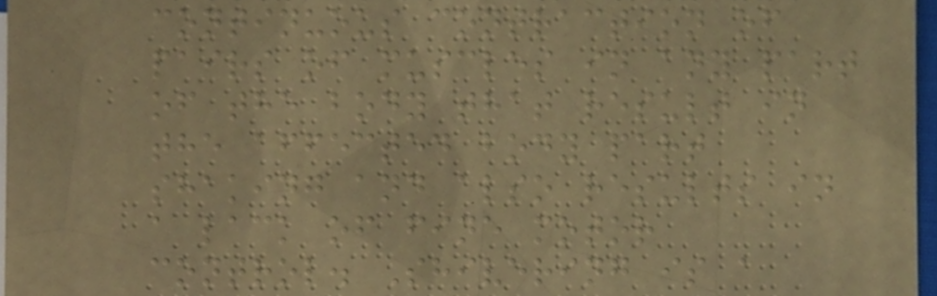continuous contraction of
pairs of muscles in any part
of the body that result in
the affected body part
shaking and also results in
a lack of fine motor
control. Shivering is a
